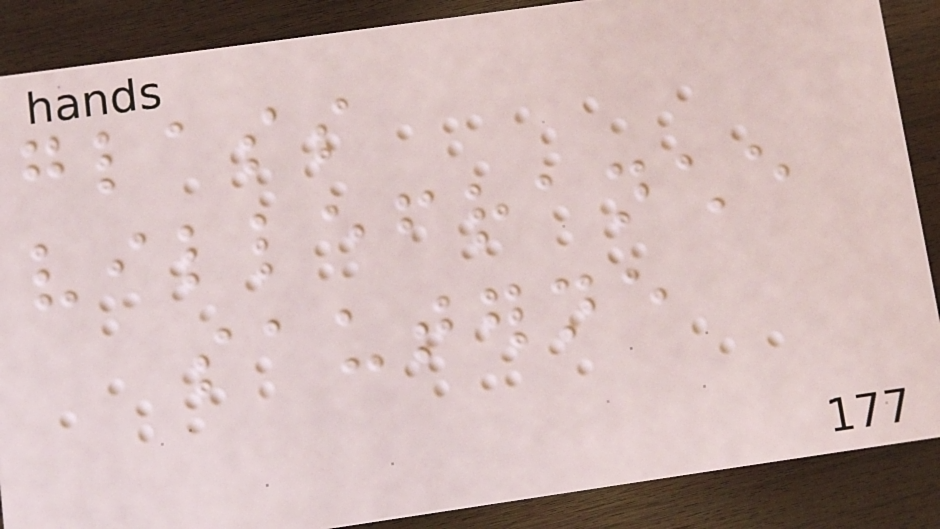glass
villefranche
sauterne
